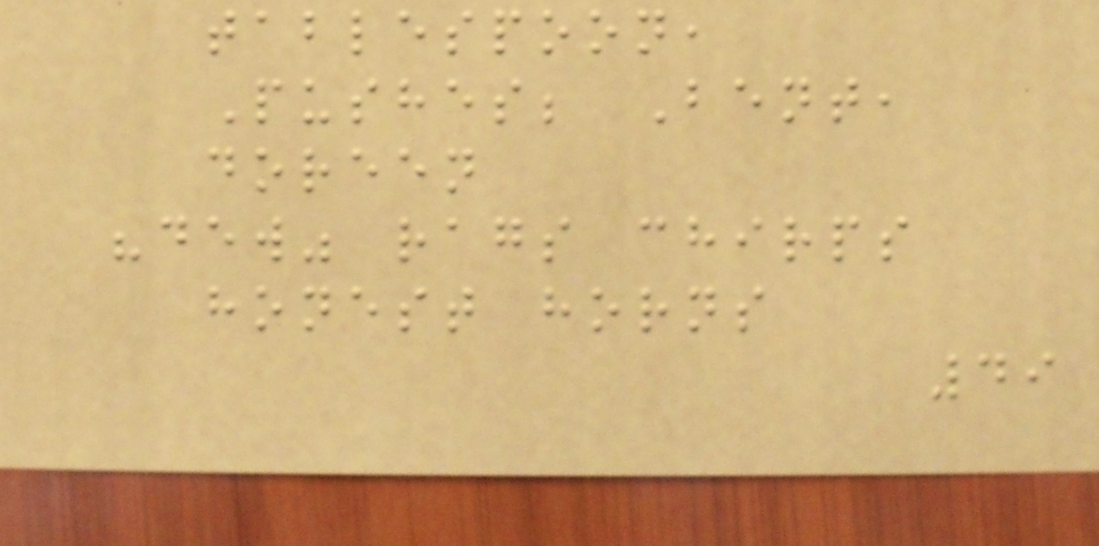tablespoon,
Pushes; Bent,
doreen
"dew" rags chirps
honest horns
49
